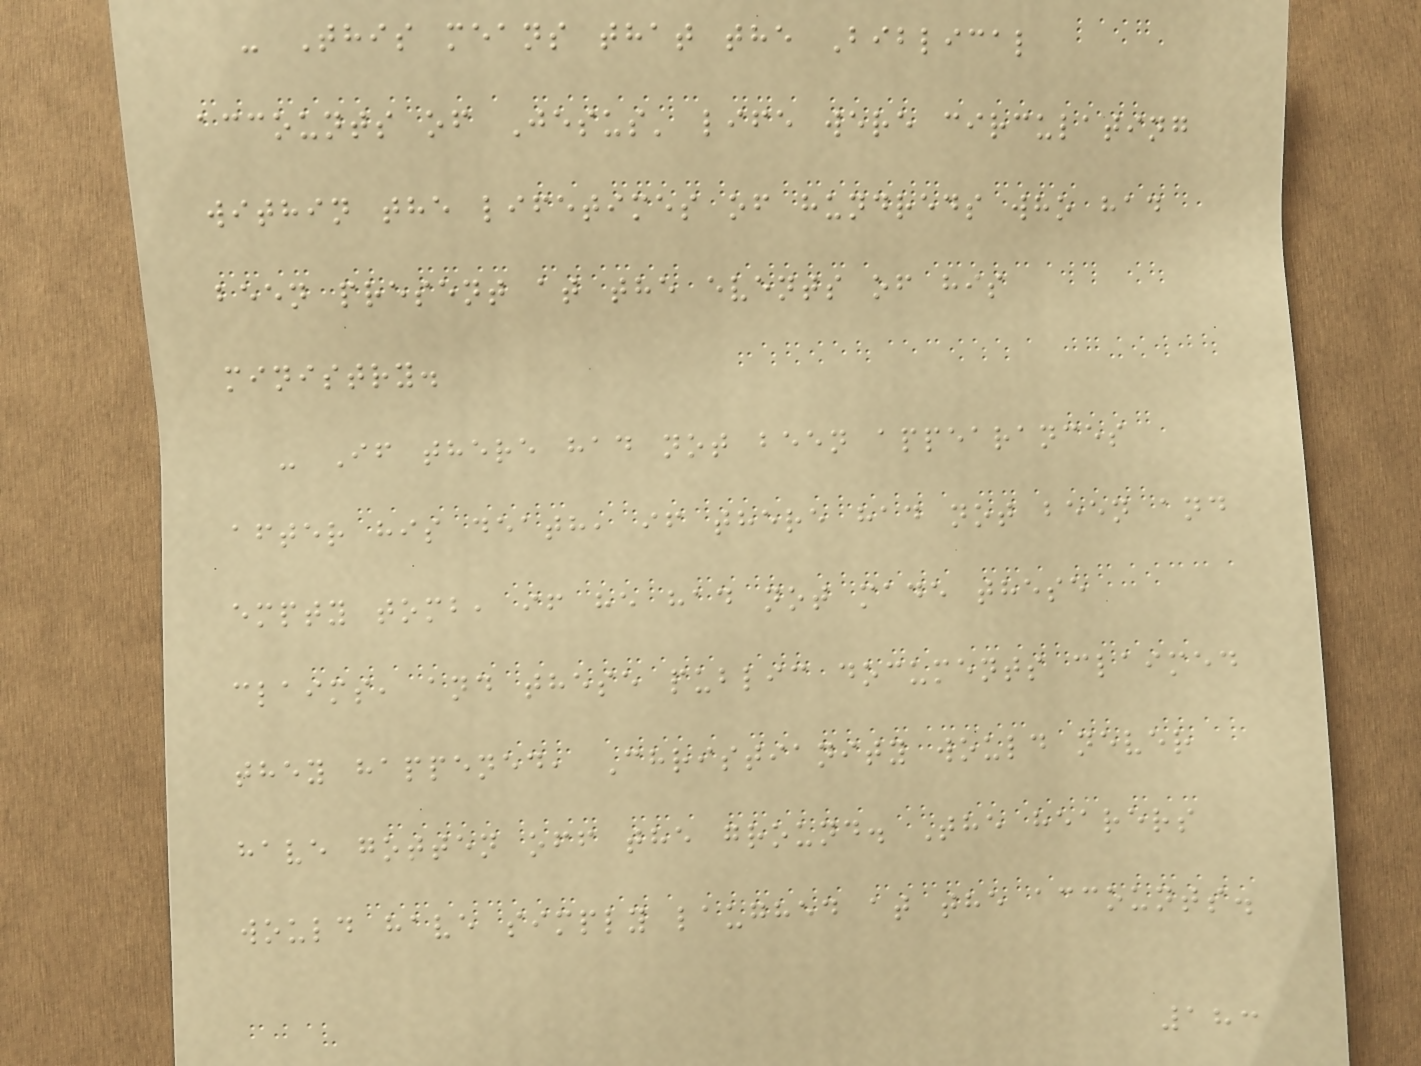- This means that the Biblical
accounts of Jesus' life were circulating
within the lifetimes of hundreds who had
been present at the events of his
ministry.
- If there had not been appearances
after his death, if there had not been and
empty tomb, if he had not made these
claims, and these public documents claimed
they happened, Christianity would never
have gotten off the ground. The hearers
would have simply laughed at the accounts.
183
